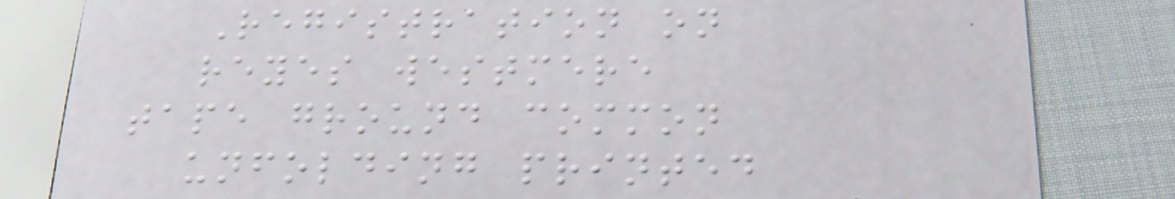Registration on
reyes westmere
tape ground common
unfolding printed
